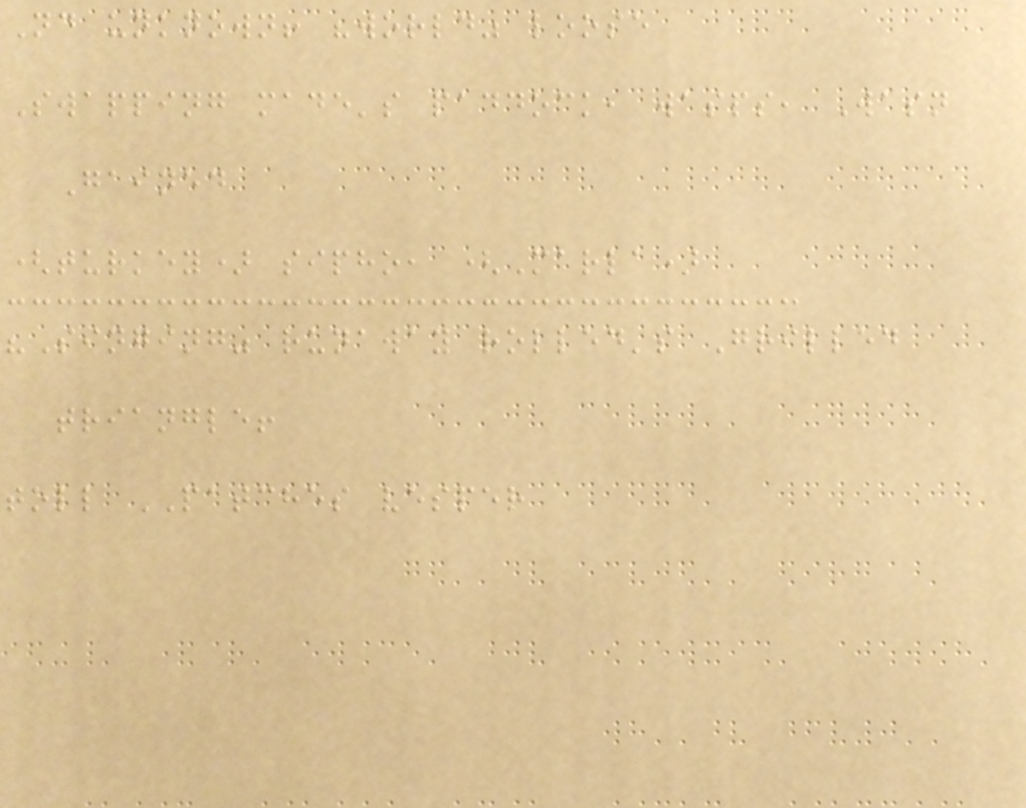Nd unknown! "world" loose
Swapping made's paddock, wasps, Wasn
Gained
(turkey) sipho, (Marla)
"Singing" runaway rolled's Grilled
triangle!
toll PATCHES vesper
